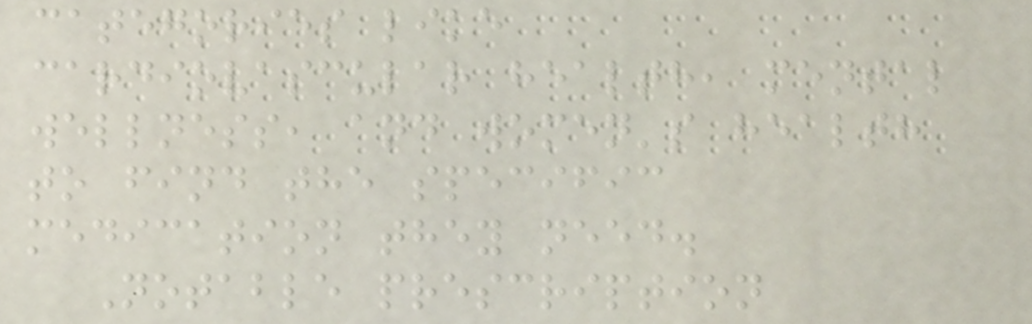categories like
cardiovascular health, mental
wellness, and women's health
to find the specific
medication they need.
Notable prescription
